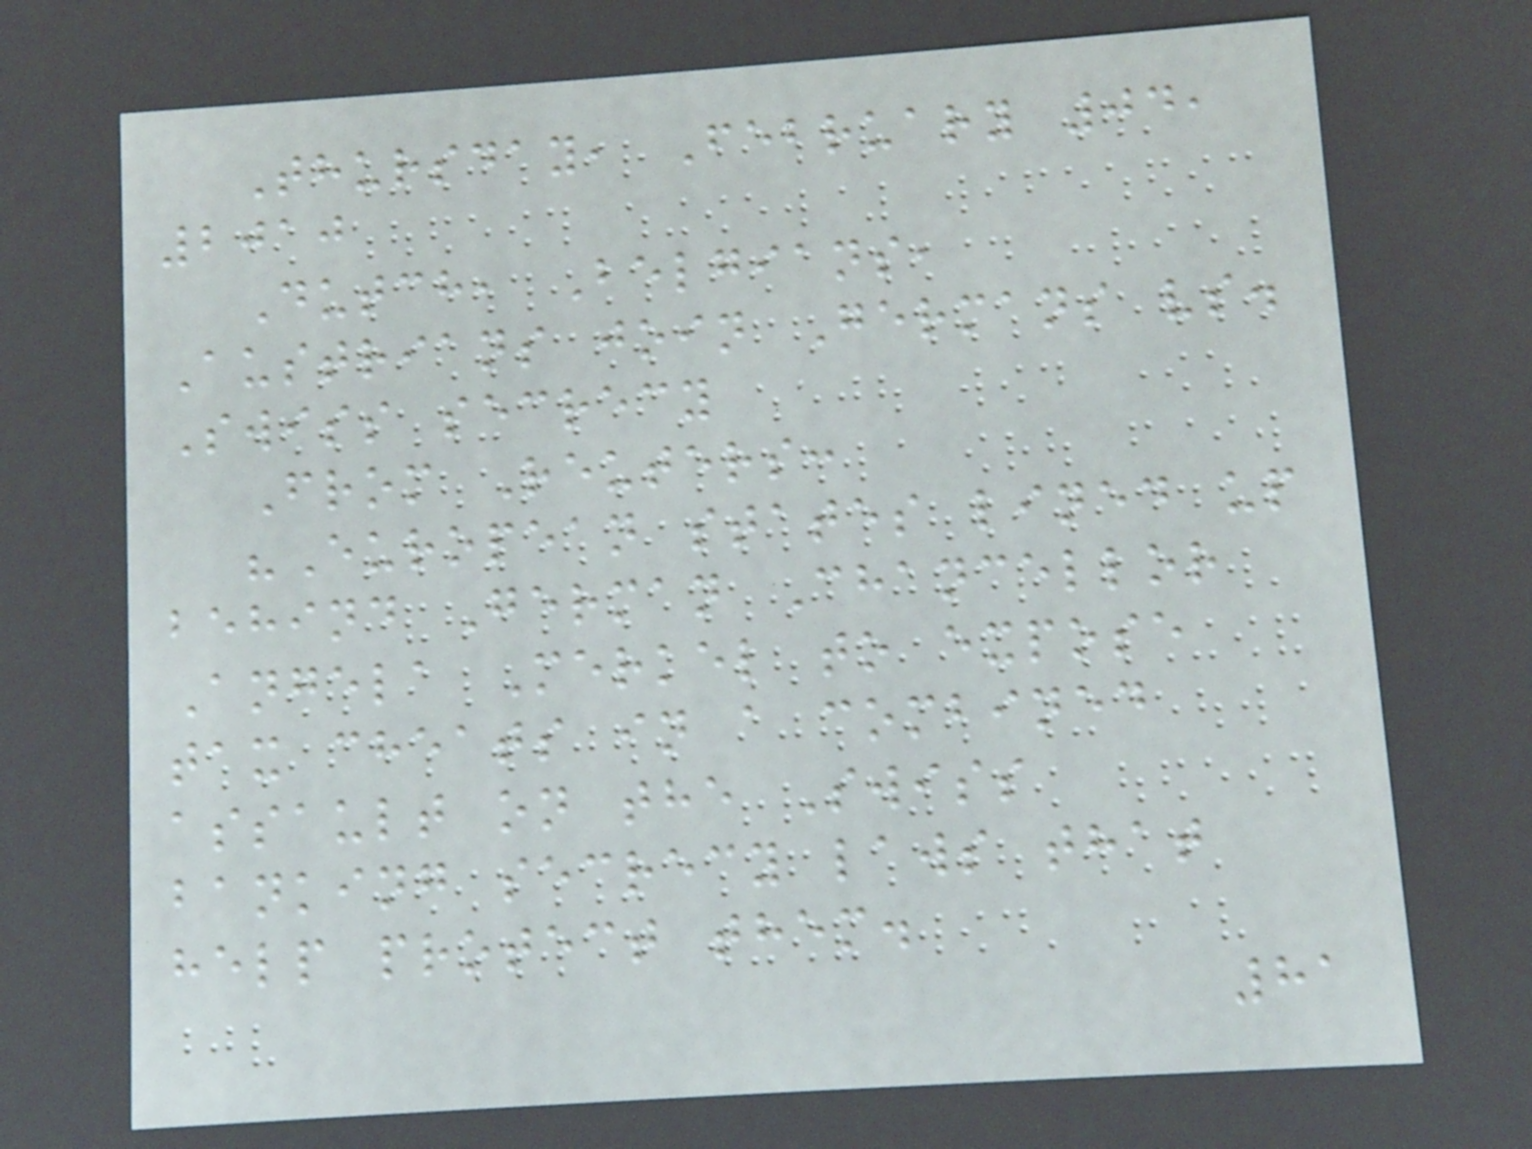Thursday, February 04,
2010
Dutch, Belgians,
Austrians join Germans vs.
Swiss secrecy
From Reuters:
"European states lined up
behind German Chancellor
Angela Merkel to expose
tax cheats in a combined
assault on the Swiss
banking secrecy laws that
help protect them.
81
